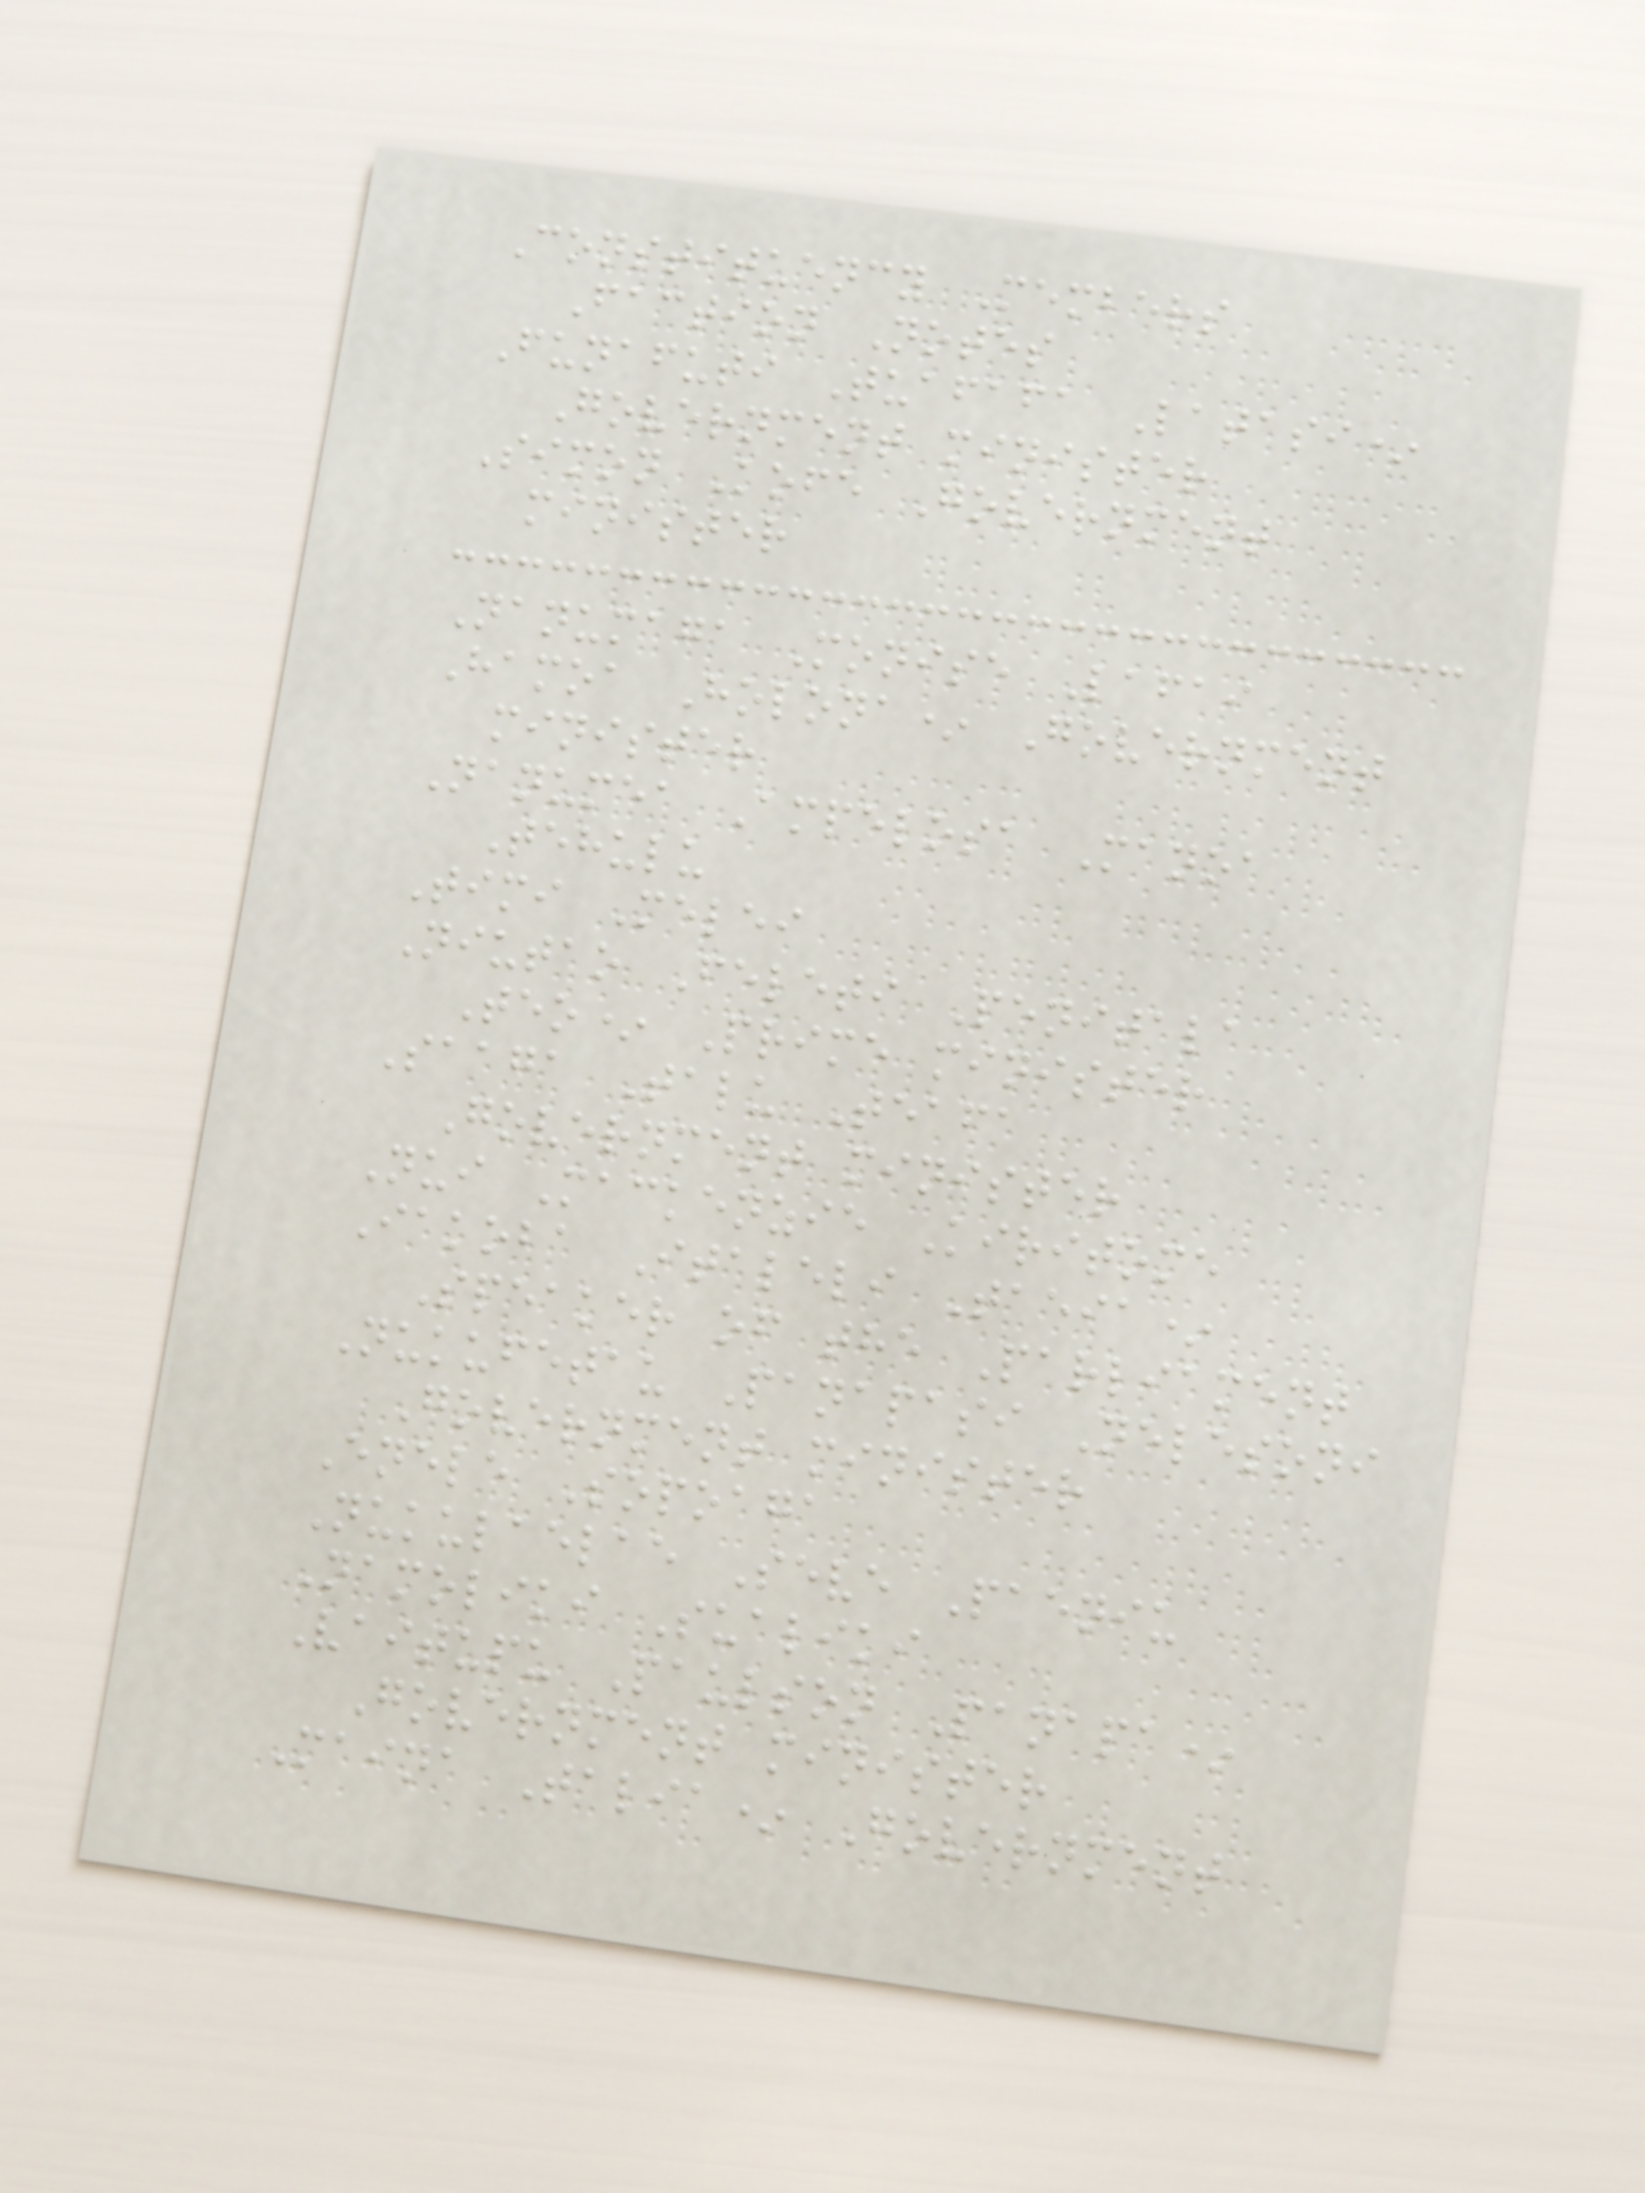Constituency Members
Faction Notes
Funafuti Tuafafa Latasi*
Government minister
Simon Kofe Government
minister
Nanumaga Monise Lafai
Hamoa Holona* Government
minister
Nanumea Ampelosa Manoa
Tehulu
Timi Melei
Niutao Feleti Penitala
Teo* Prime minister
Saaga Talu Teafa
Government minister
Nui Mackenzie Kiritome
Iakoba Italeli Taeia*
Speaker of the Parliament
Nukufetau Panapasi Nelesoni
Government minister
Enele Sopoaga
Nukulaelae Seve Paeniu
Namoliki Sualiki
Vaitupu Paulson Panapa*
Government minister
Maina Talia* Government
